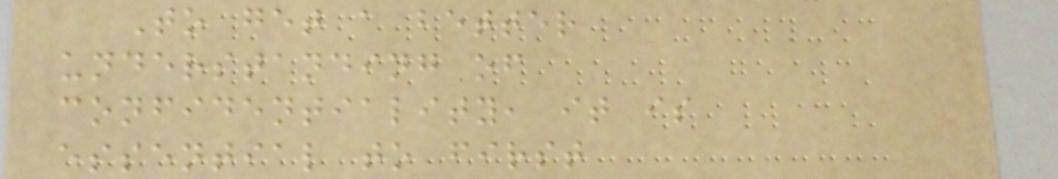To get a better
understanding of
confidentiality, it is
essential to first
